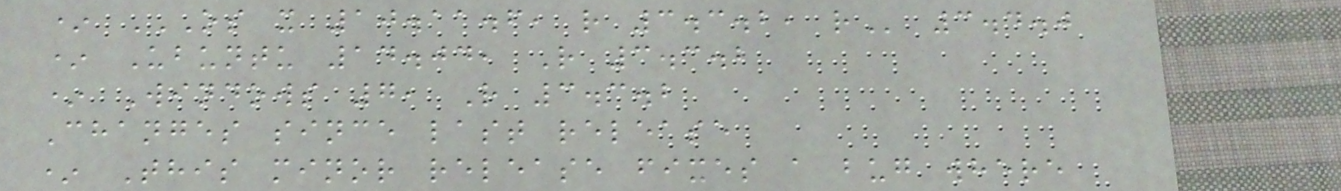* OS X 10.11.6, R 3.3.2, R 3.4.0
* Ubuntu 14.04, R 3.3.2
* Windows 7, R 3.3.2
Changes since last release
* This minor release fixes a bug where
